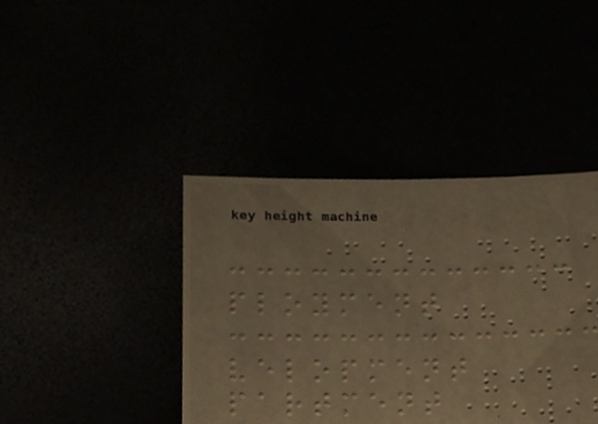ployment
velopment
partment
